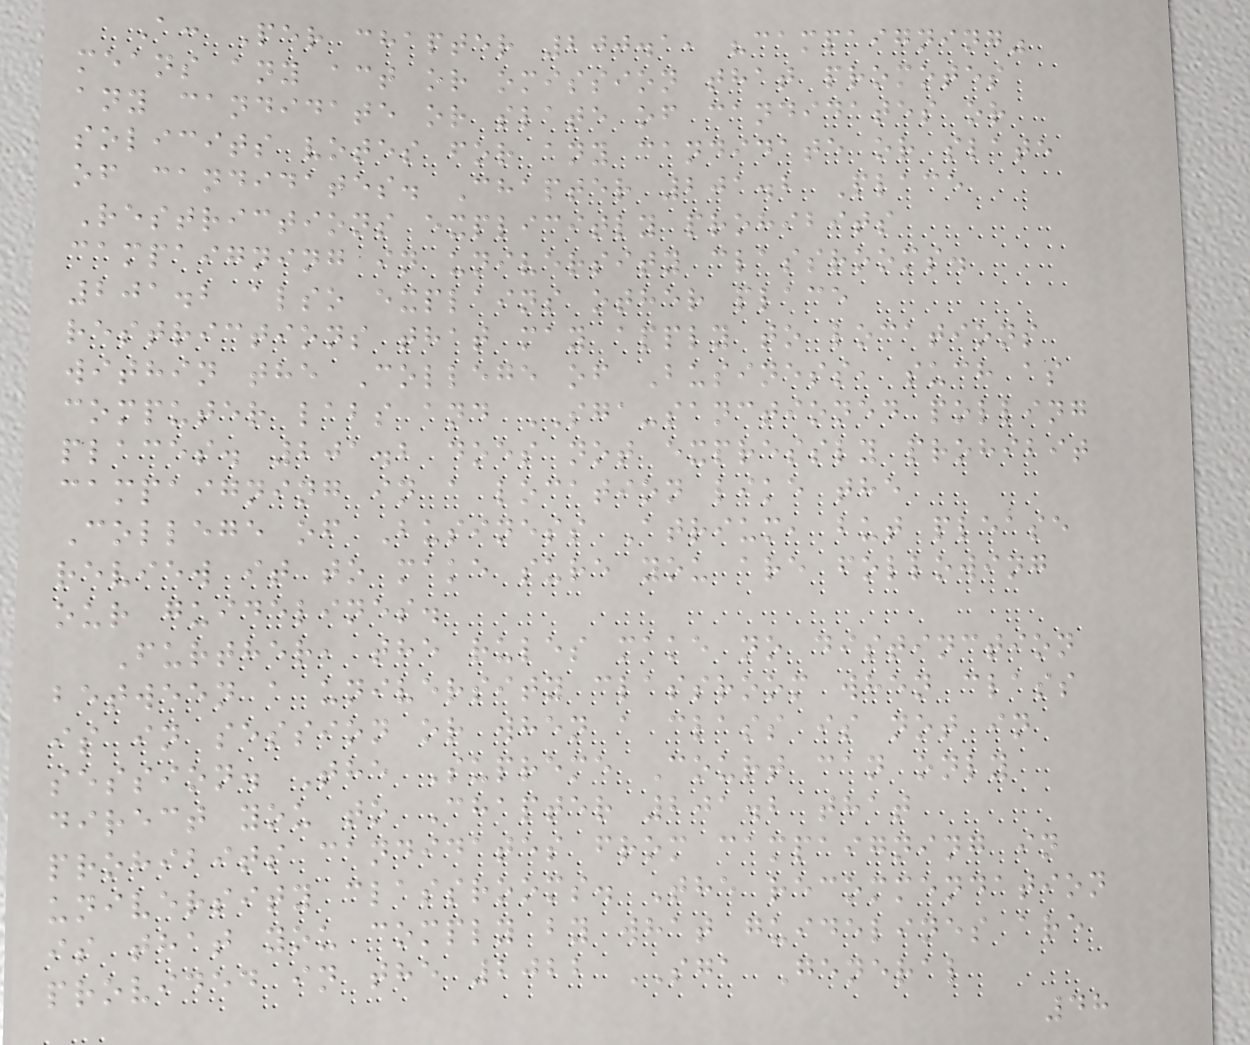A: Per chapter 200.1, "campaigning"
means any act or omission that promotes
any candidate or slate of candidates or
solicits votes for any candidate or slate
of candidates. Chapter 201.2 Place
Restrictions explicitly prohibits
campaigning in university classrooms.
201.2 also explains other place
restrictions that may apply to locations
within the College of Business, such as
computer labs and SGA-sanctioned polling
places. 201.2 does not expressly prohibit
campaigning in a location like the
College of Business Atrium, but please
review it to make sure you are following
our guidelines.
Further, the rules make no distinction
between a university classroom when class
is in session or when a class is not in
session. The Supreme Court can only
direct you to Chapter 201.2 that
prohibits candidates from campaigning in
university classrooms. The recommendation
is that you comply by what guidelines are
provided in the 2022 SGA General
48
